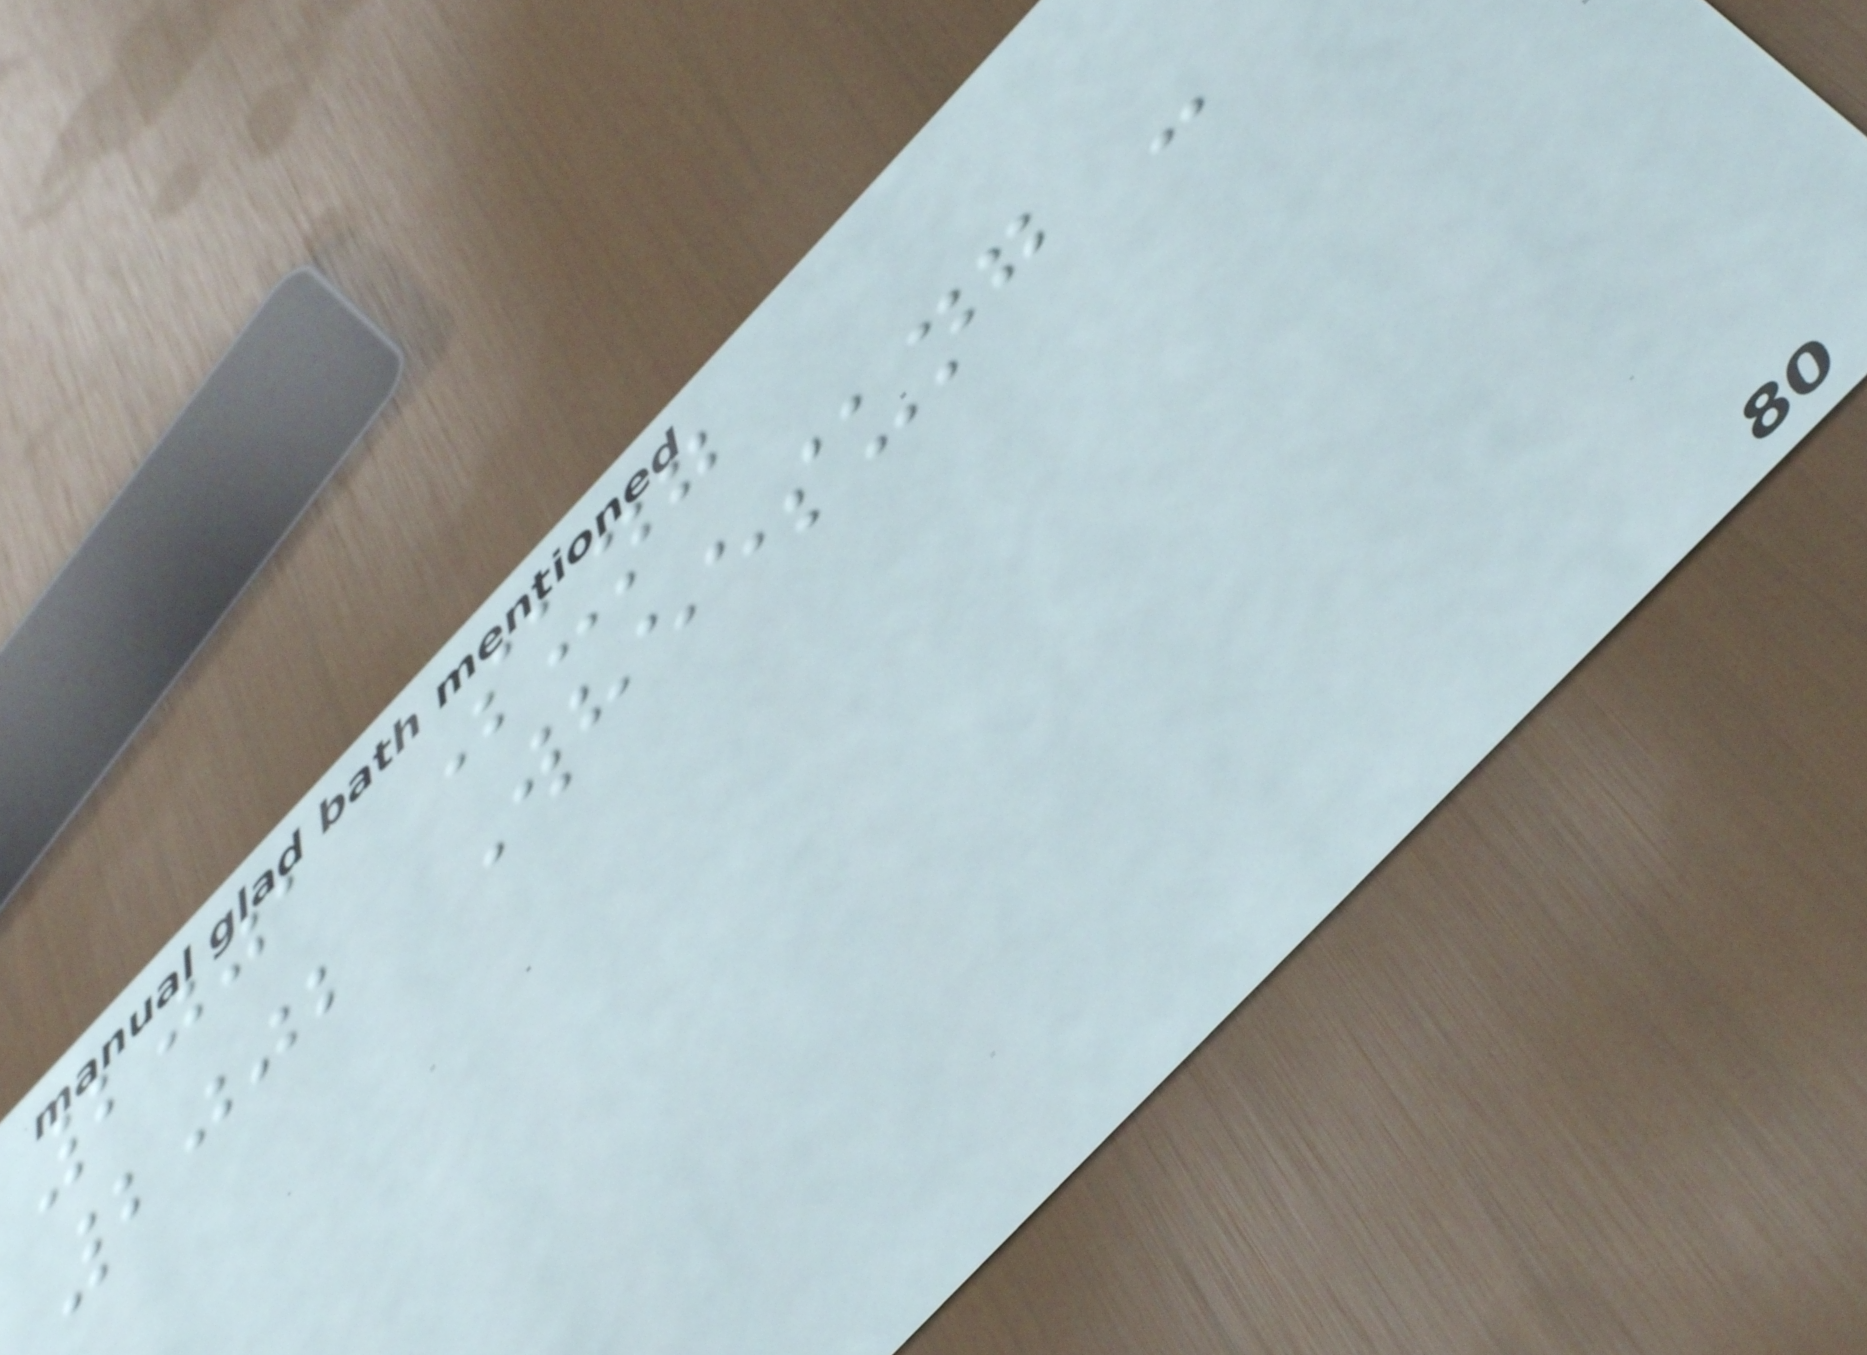2001 Sung
2002 Wheesung -
